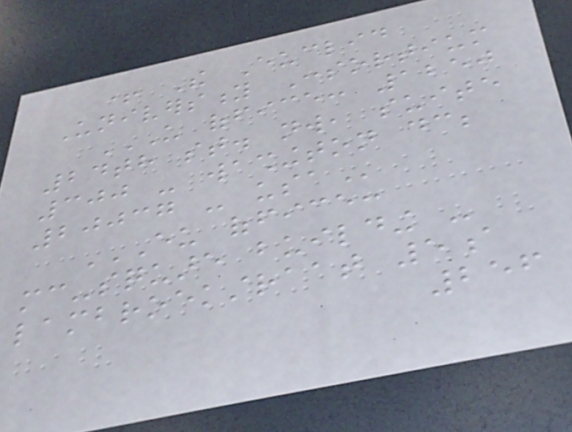+ The Euclid
University Consortium
US OFFICE: 1250
24TH ST. NW, SUITE
300 - WASHINGTON DC;
20037 - USA
EU OFFICE:
MC-SQUARE BUILDING -
LAMBROEKSTRAAT 5A
256
